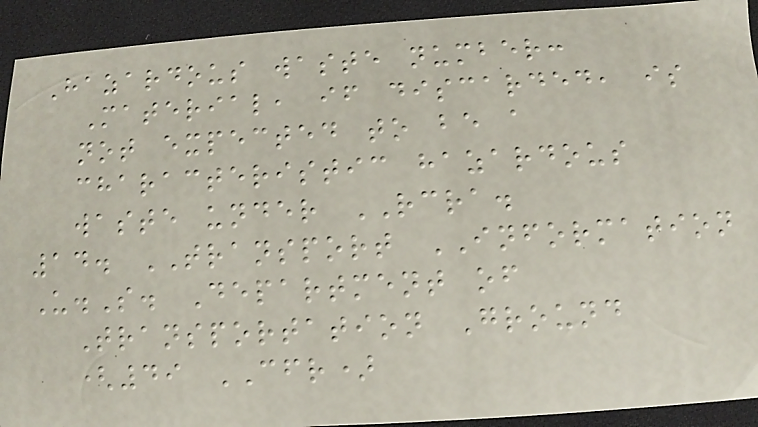Hazardous waste number:
Material, if discarded, is
not expected to be a
characteristic hazardous
waste under RCRA.
14. TRANSPORT INFORMATION
U.S. Department of
Transportation Ground
(49 CFR)
